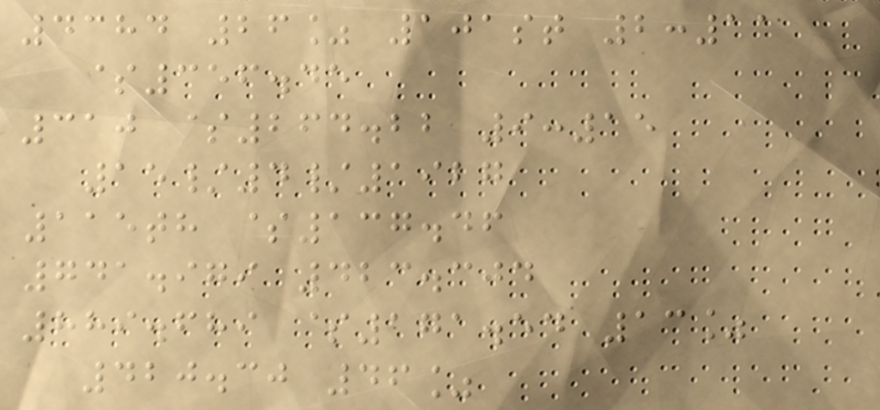4384 26% 101st 2:11
$356.45
310 $264.22 9:15
15/4/1927
115th $137.46
741.979 423.304
889.689 $171.54 13%
420.30 46%
